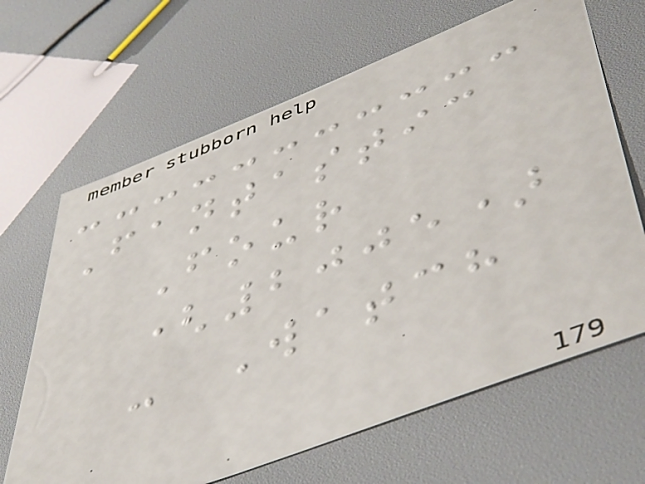Fantastic
Four
(2005)
- Watch
